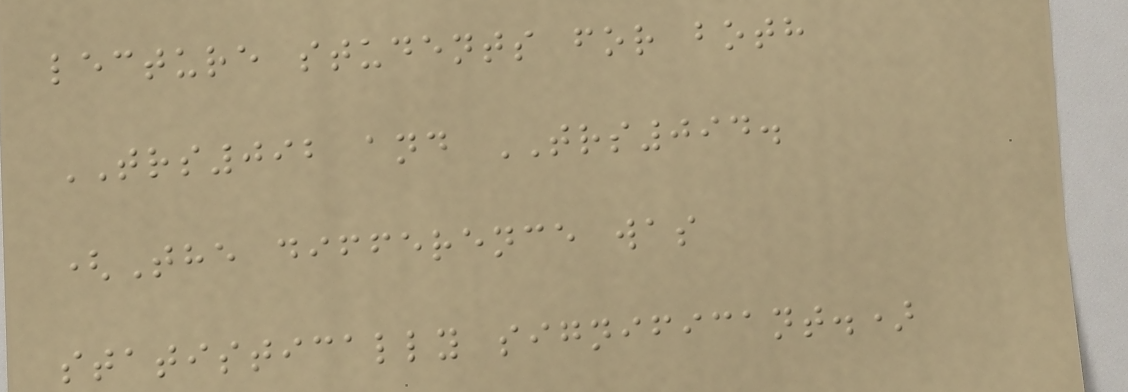lecture students for both
TRS092 and TRS094.
(The difference was
statistically significant.)
